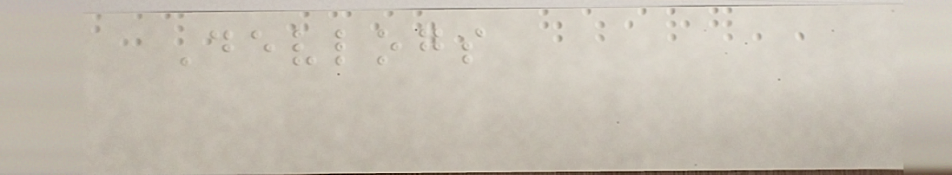Devlogs
